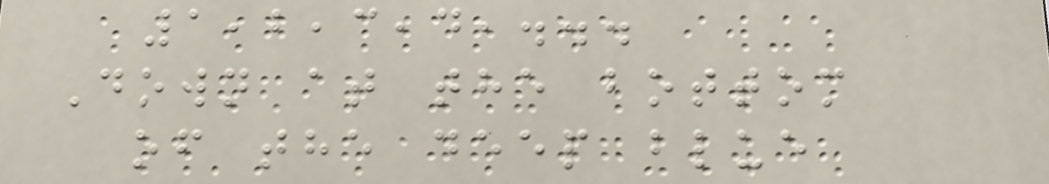1,2,3,4,...
Down at the bottom
of the deep blue
